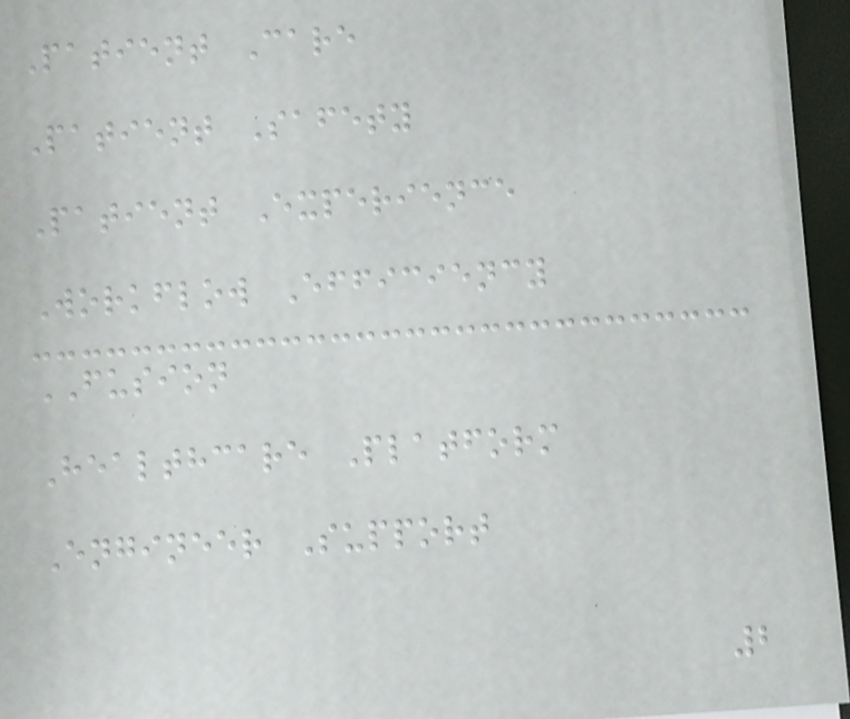Patient Care
Patient Safety
Patient Experience
Workflow Efficiency
FUSION
Healthcare Platform
Engineer Support
2
